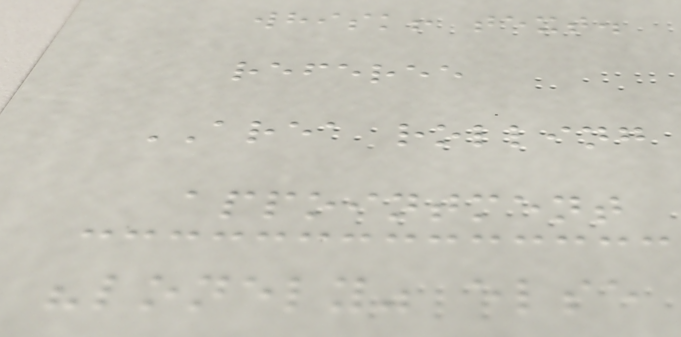whisk! text.
referee
AREA rolling
appointment
"lonely" else
